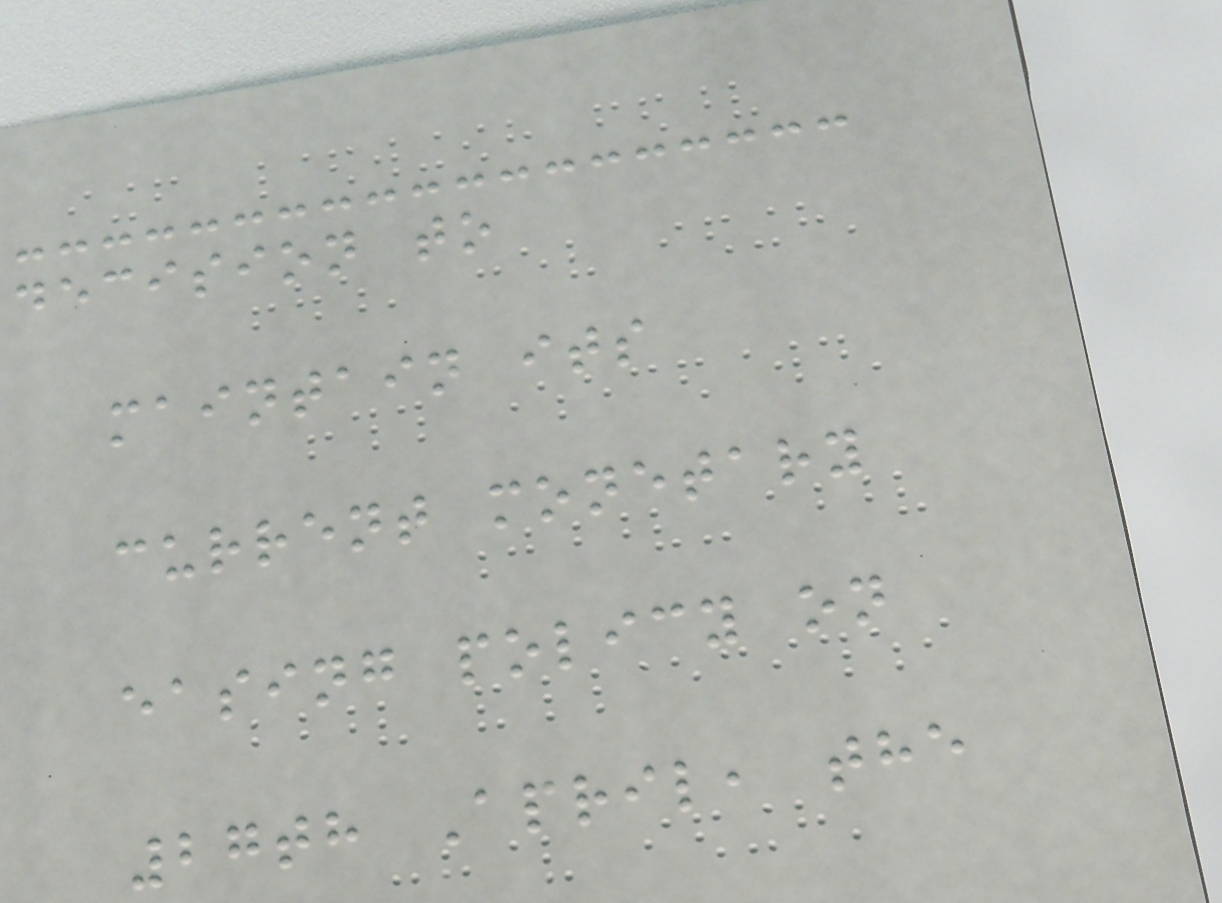decision to
maintain its
current monetary
easing policy on
27th April, the
